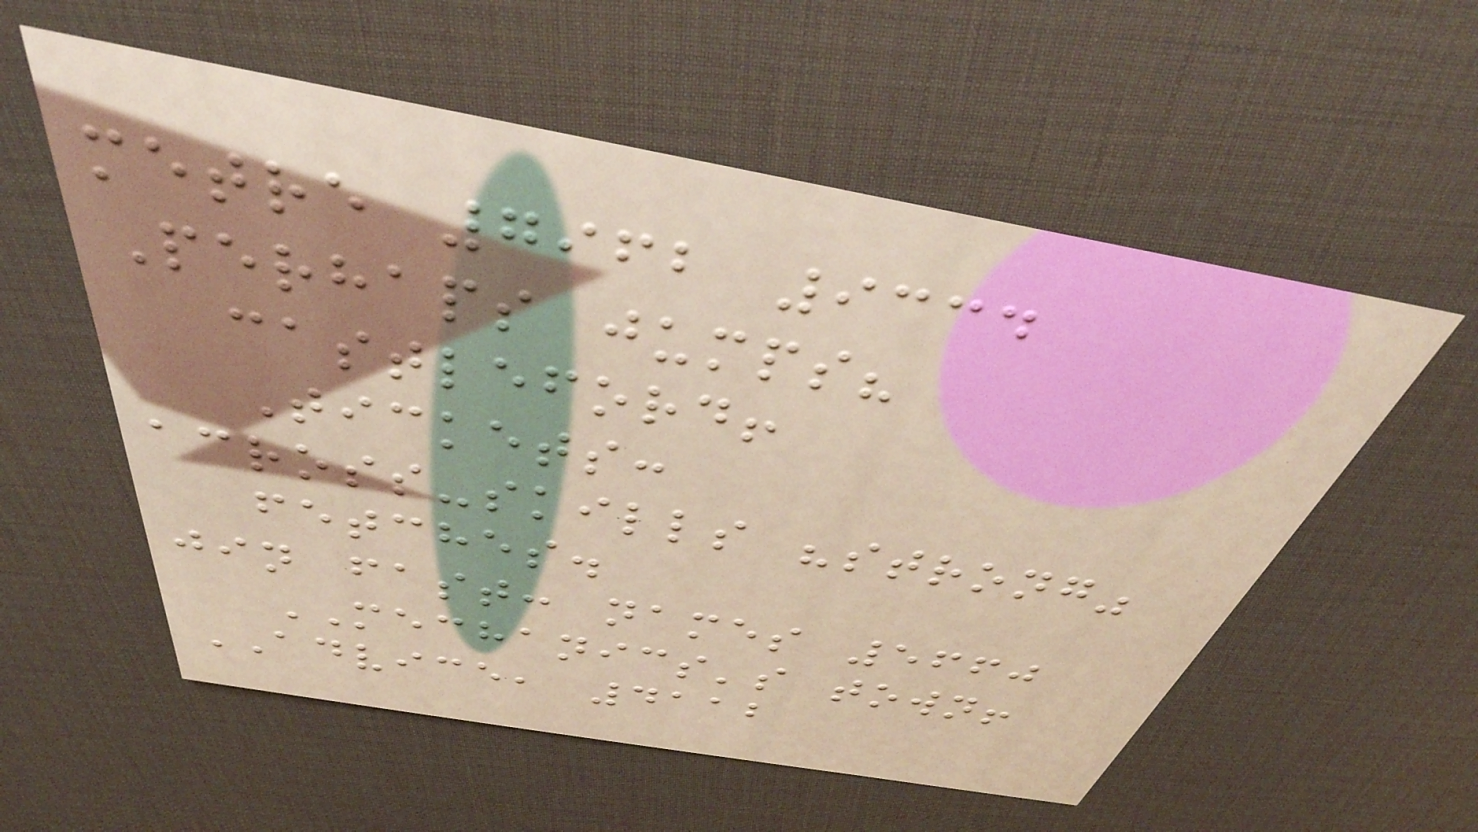metre 7962 9334
Perhaps jumps?
castleford!
Tickets:
across-skills "strong"
fetches.
jin fast: names 5660
MECHANICS's town!
ADVICE, 4112
